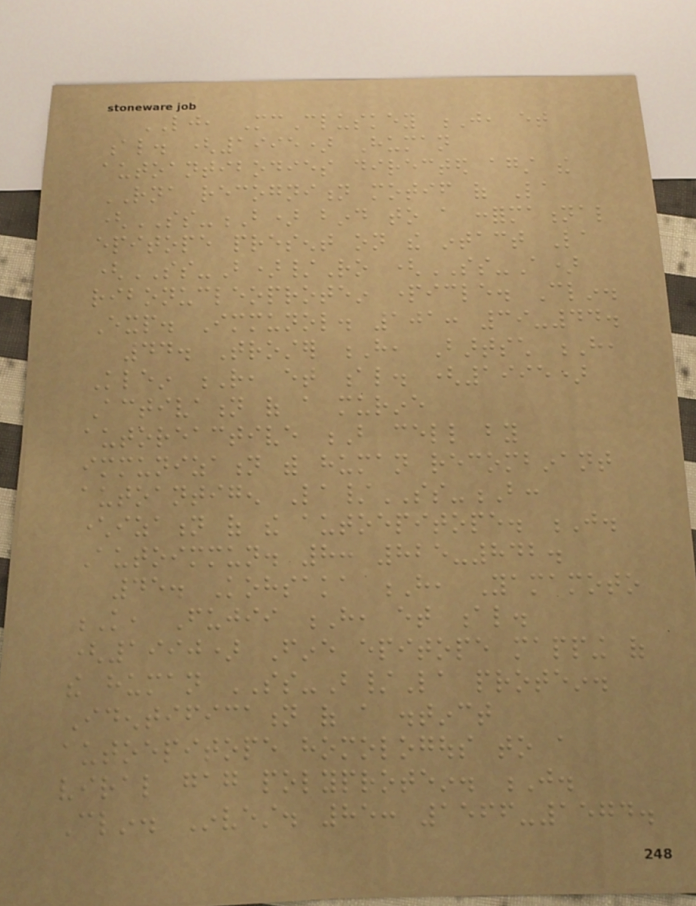LJ, McCluskey J, et
al. (1995) Human
autoantibodies directed against the
RNA recognition motif of La
(SS-B) bind to a conformational
epitope present on the intact La
(SS-B)/Ro (SS-A)
ribonucleoprotein particle. Clin.
Exp. Immunol. 101: 39-44.
44. Troster H, Bartsch H,
Klein R, et al. (1995)
Activation of a murine
autoreactive B cell by
immunization with human recombinant
autoantigen La/SS-B:
characterization of the autoepitope. J.
Autoimmun. 8: 825-842.
45. Kohsaka H, Yamamoto
K, Fujii H, et al.
(1990) Fine epitope mapping of
the human SS-B/La protein.
Identification of a distinct
autoepitope homologous to a
viral gag polyprotein. J.
Clin. Invest. 85: 1566-1574.
